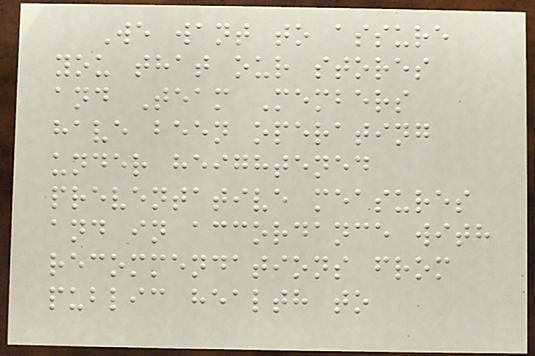We want to assure
you that our stores
and Team Members
have been operating
under heightened
preventative measures
and in accordance with
recommendations from
public health to
